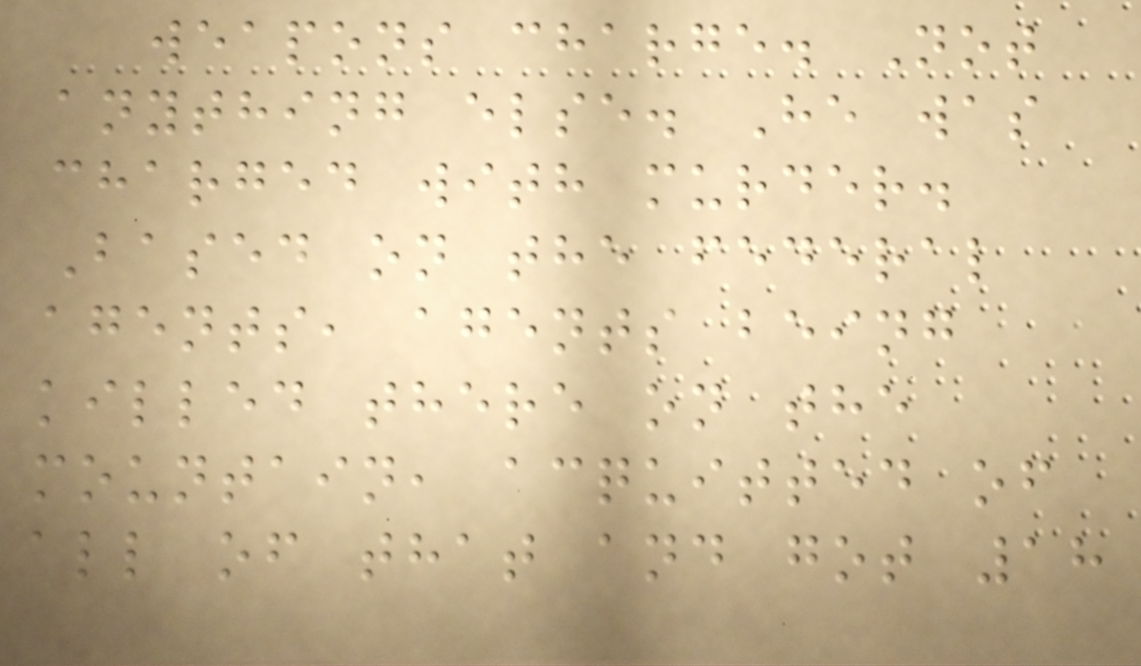weapons charge. Not
anything else. He was
charged with murder.
Based on the federal
agents, agents being
killed there on the
mountain, acquitted of
all of that and got 18
